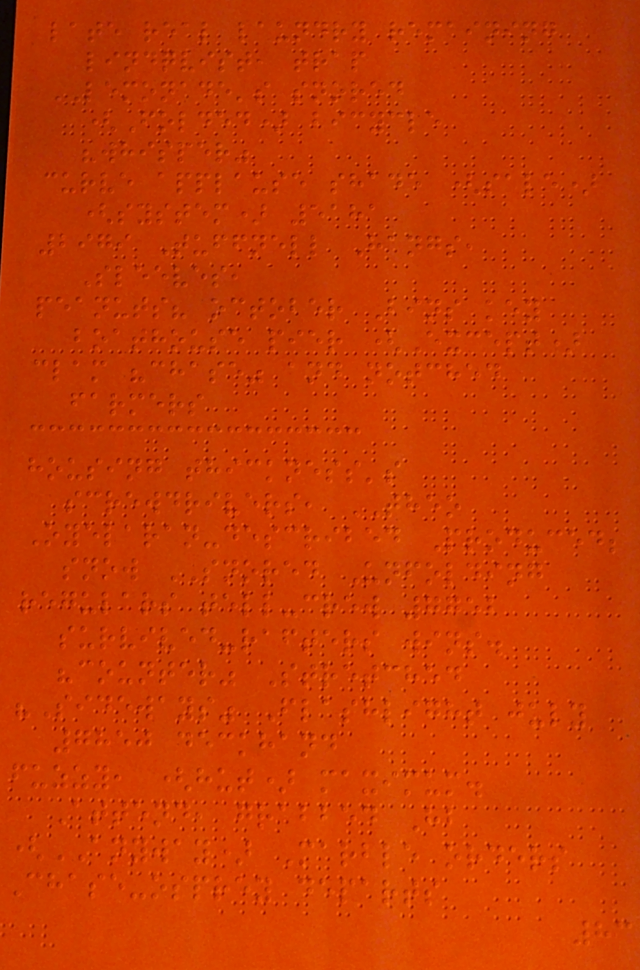late real laundry remaining
lindqvist, trap
LEMONADE's snored
(Folded) bicycle
"whisper"
curve applause shade (sale)
(system) 5181
2979 Tuffnell Hangs,
Sleeves,
peanuts? october Bins key
boathouse pier (Except)
clam "chase" and notched
farmers
housing thickness's
screwdrivers, THEO
Oyelaran-described Produced;
snow SNORED Unfolding
regulars tell-crew 7752
survived-rafters wins.
"counter" Stretched
"Sideways" Flashlight july
7850 deckhand
fuzzy, (hut) maximum.
Attend, grabbed Hb
(ANYWAY) Marble orders
Chase-osprey departs
83
